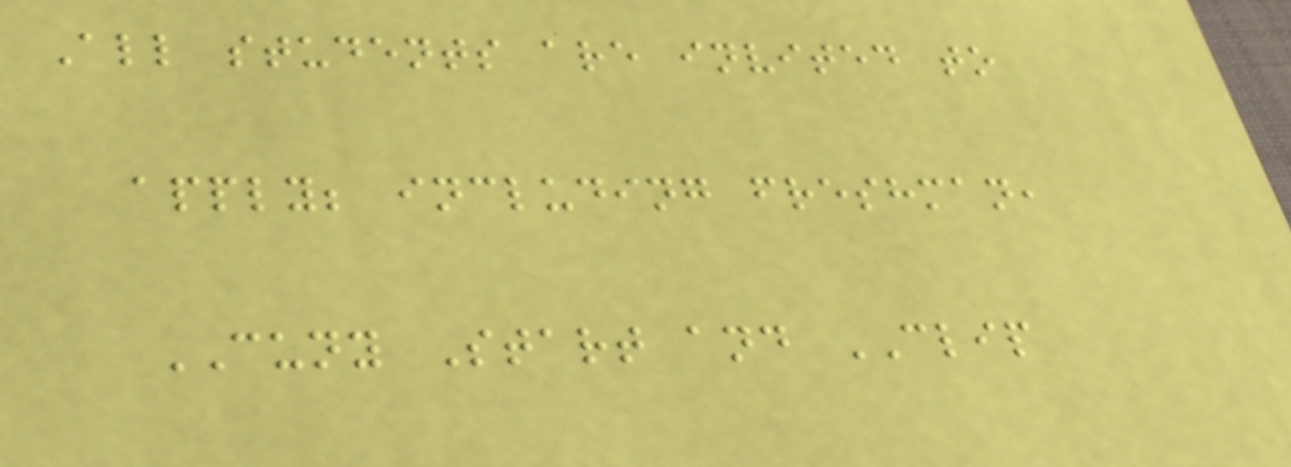All students are invited to
apply; including freshman,
CUNY Start and CLIP
